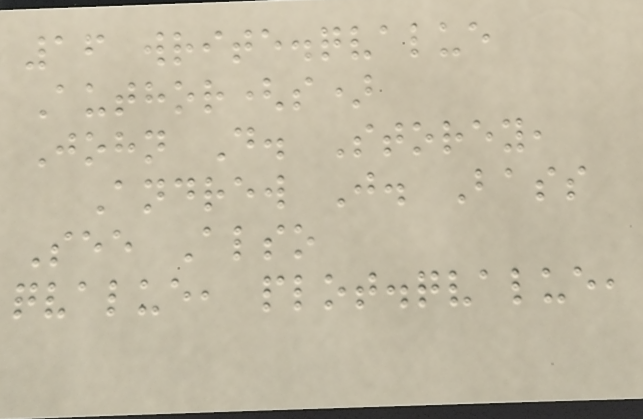16 write.qvalue
Author(s)
John D. Storey,
Andrew J. Bass
See Also
qvalue, plot.qvalue,
